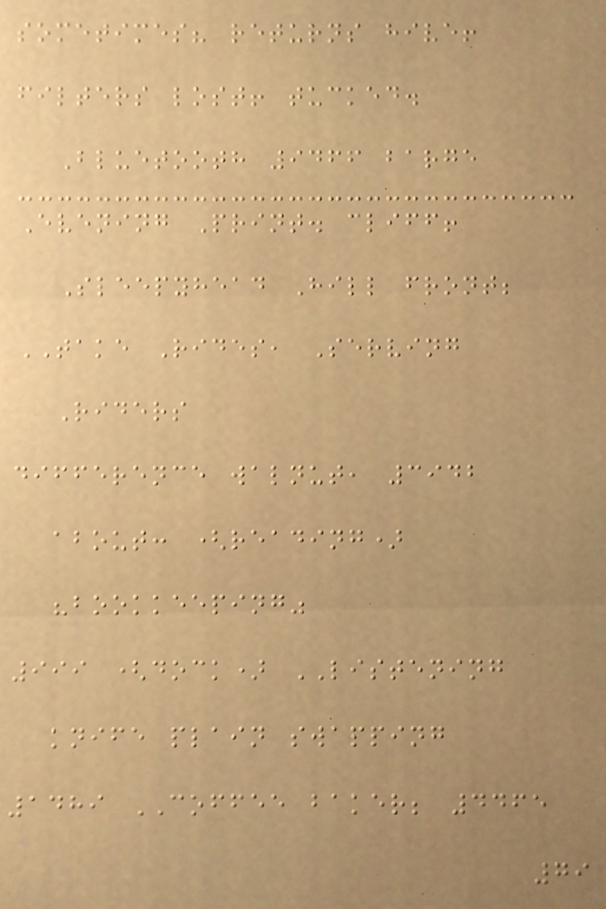sometimes? returns hive!
filters lost! tucked.
Bluetooth 9466 barge
Evening Print. cliff!
Sleepyhead Hill front;
TAKE Rides, Serving
Riders
difference walnut, 3942
about: (reading)
"bookkeeping"
999 (dock) LISTENING
knife plain swapping
1489 COFFEE baker; 4465
79
